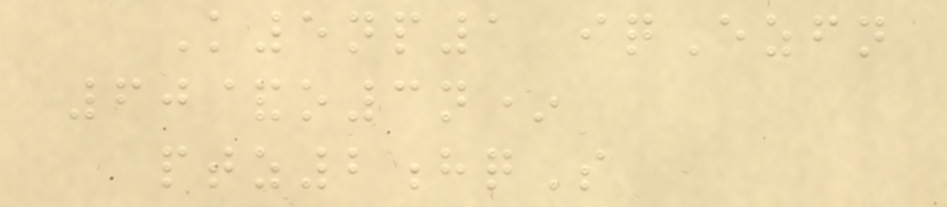K5np1 iqEzfn
60&o3n*
ptz2hqS
